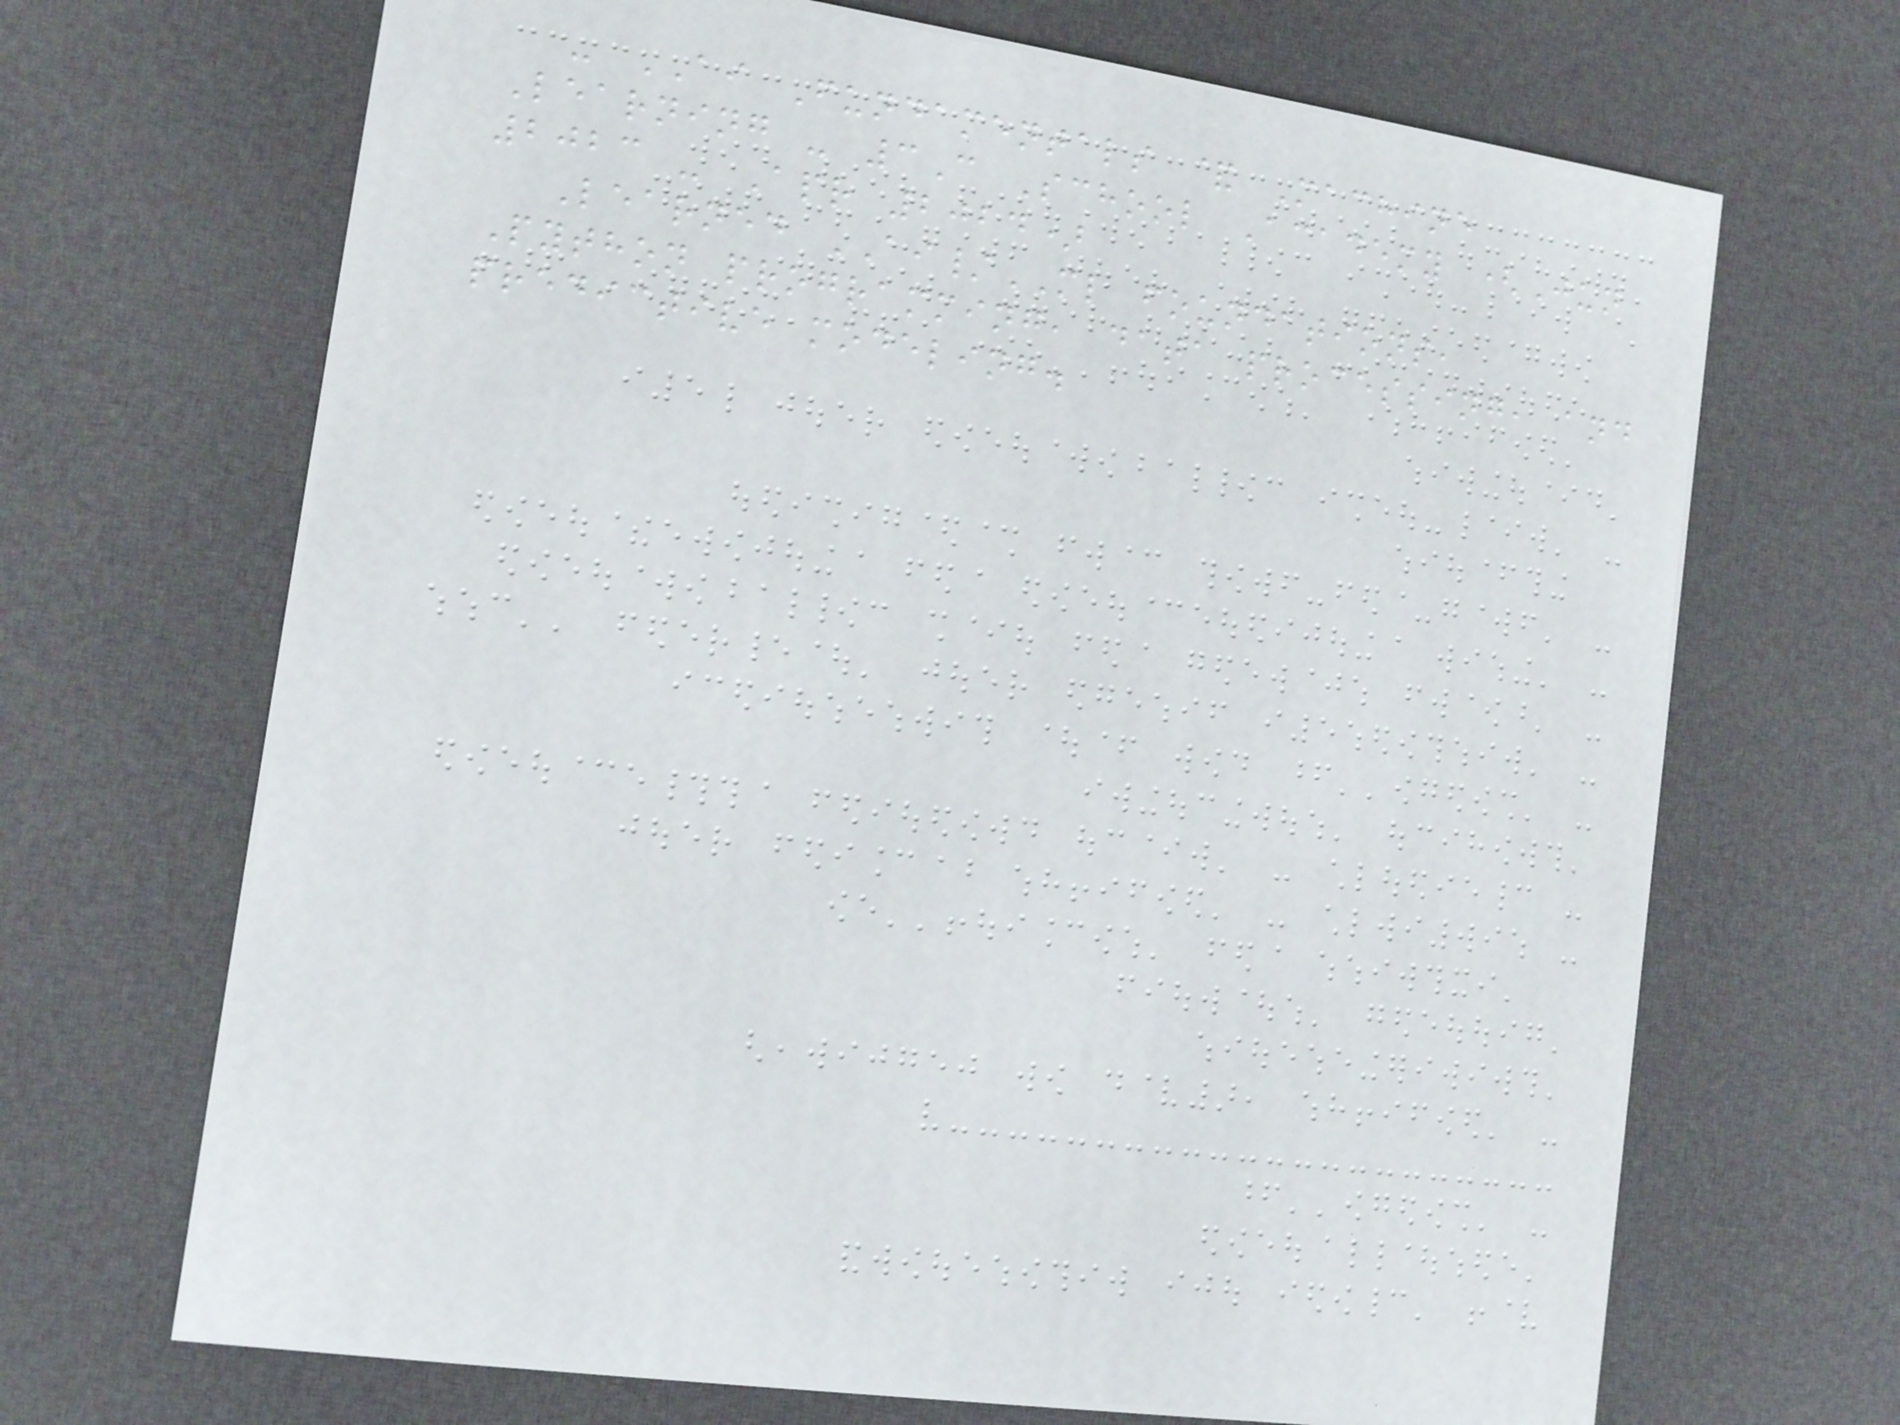- AI Fundamentals & Machine
Learning - 3C School Academy (Jun
2023 - Apr 2024)
Learned AI/ML foundations,
Python programming, data processing, and
predictive modeling.
